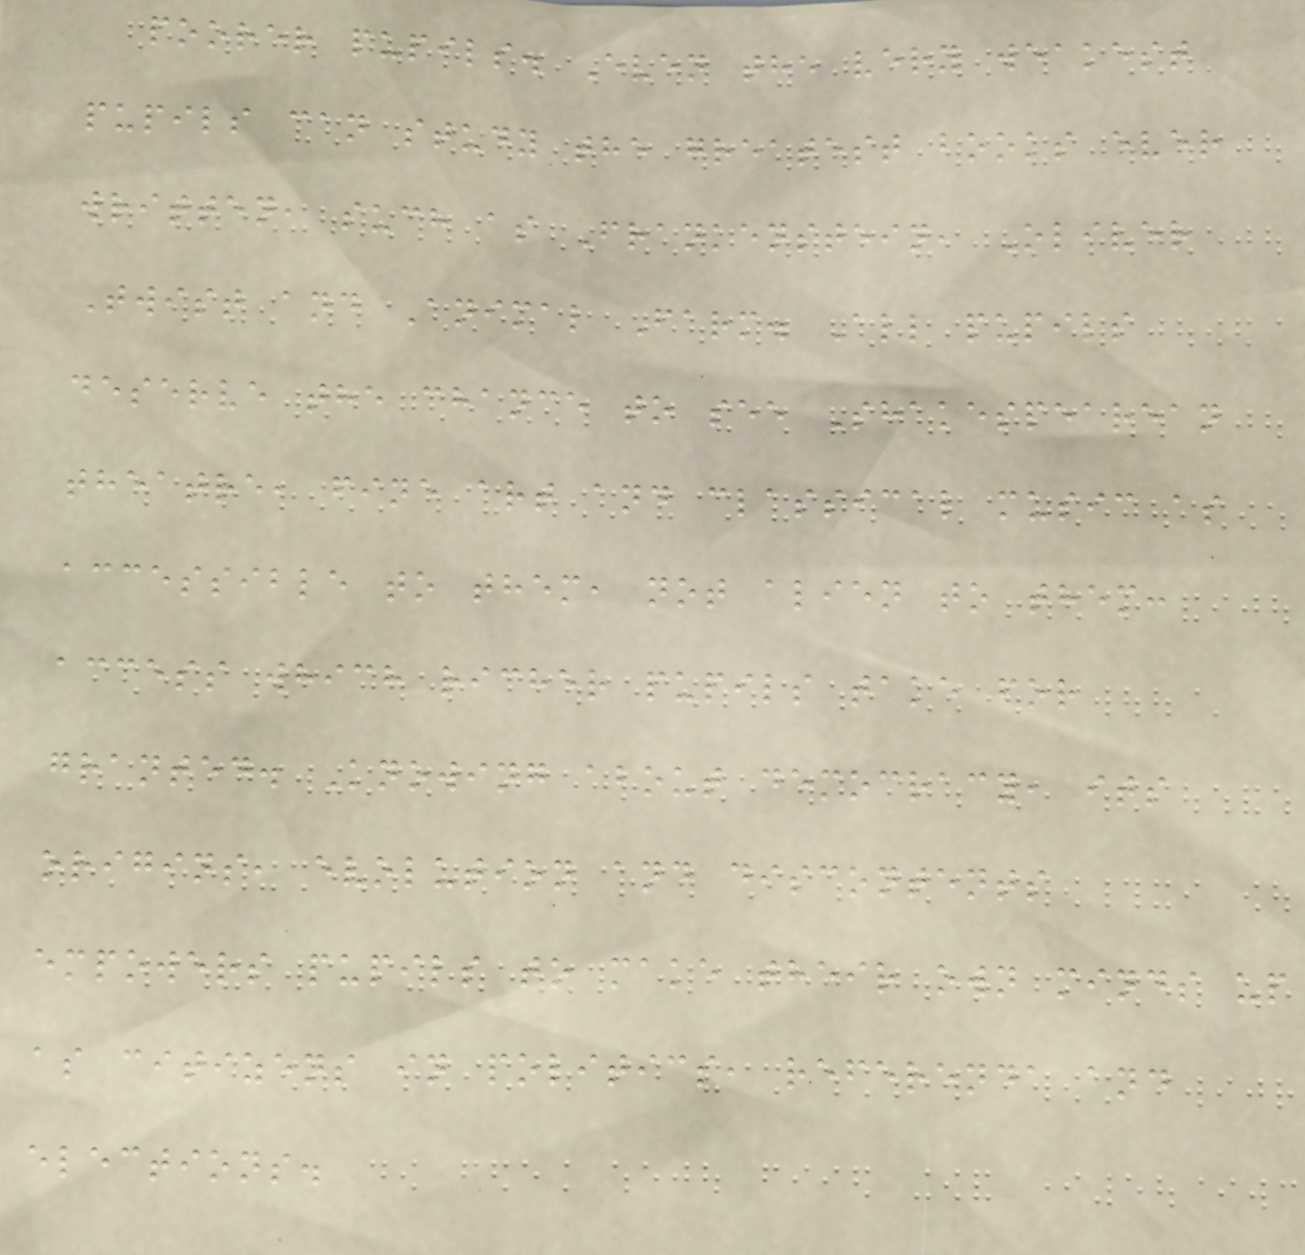poorer pupils. Even the very weakest
pupils can study the greatest books ever
written, such as Frankenstein, Oliver
Twist and Animal Farm. All pupils
deserve the chance to see Shakespearean
theatre, fine art and classical music as
accessible to them, not alien to them:
access which richer pupils take for
granted. Knowing about democracy, its
origins, evolution and discontents
empowers pupils to make their own minds up
as citizens in politics, referenda and
elections.
